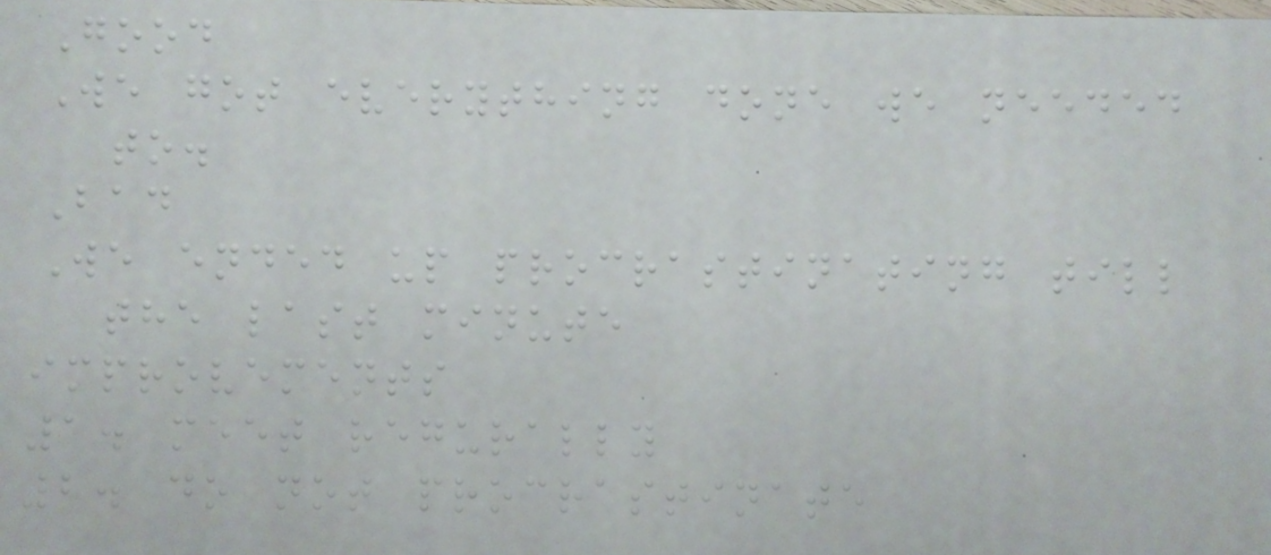Good
We got everything done we needed
to.
Bad
We ended up procrastinating till
the last minute
improvements
1. meet regurally
2. do not procrastinate
